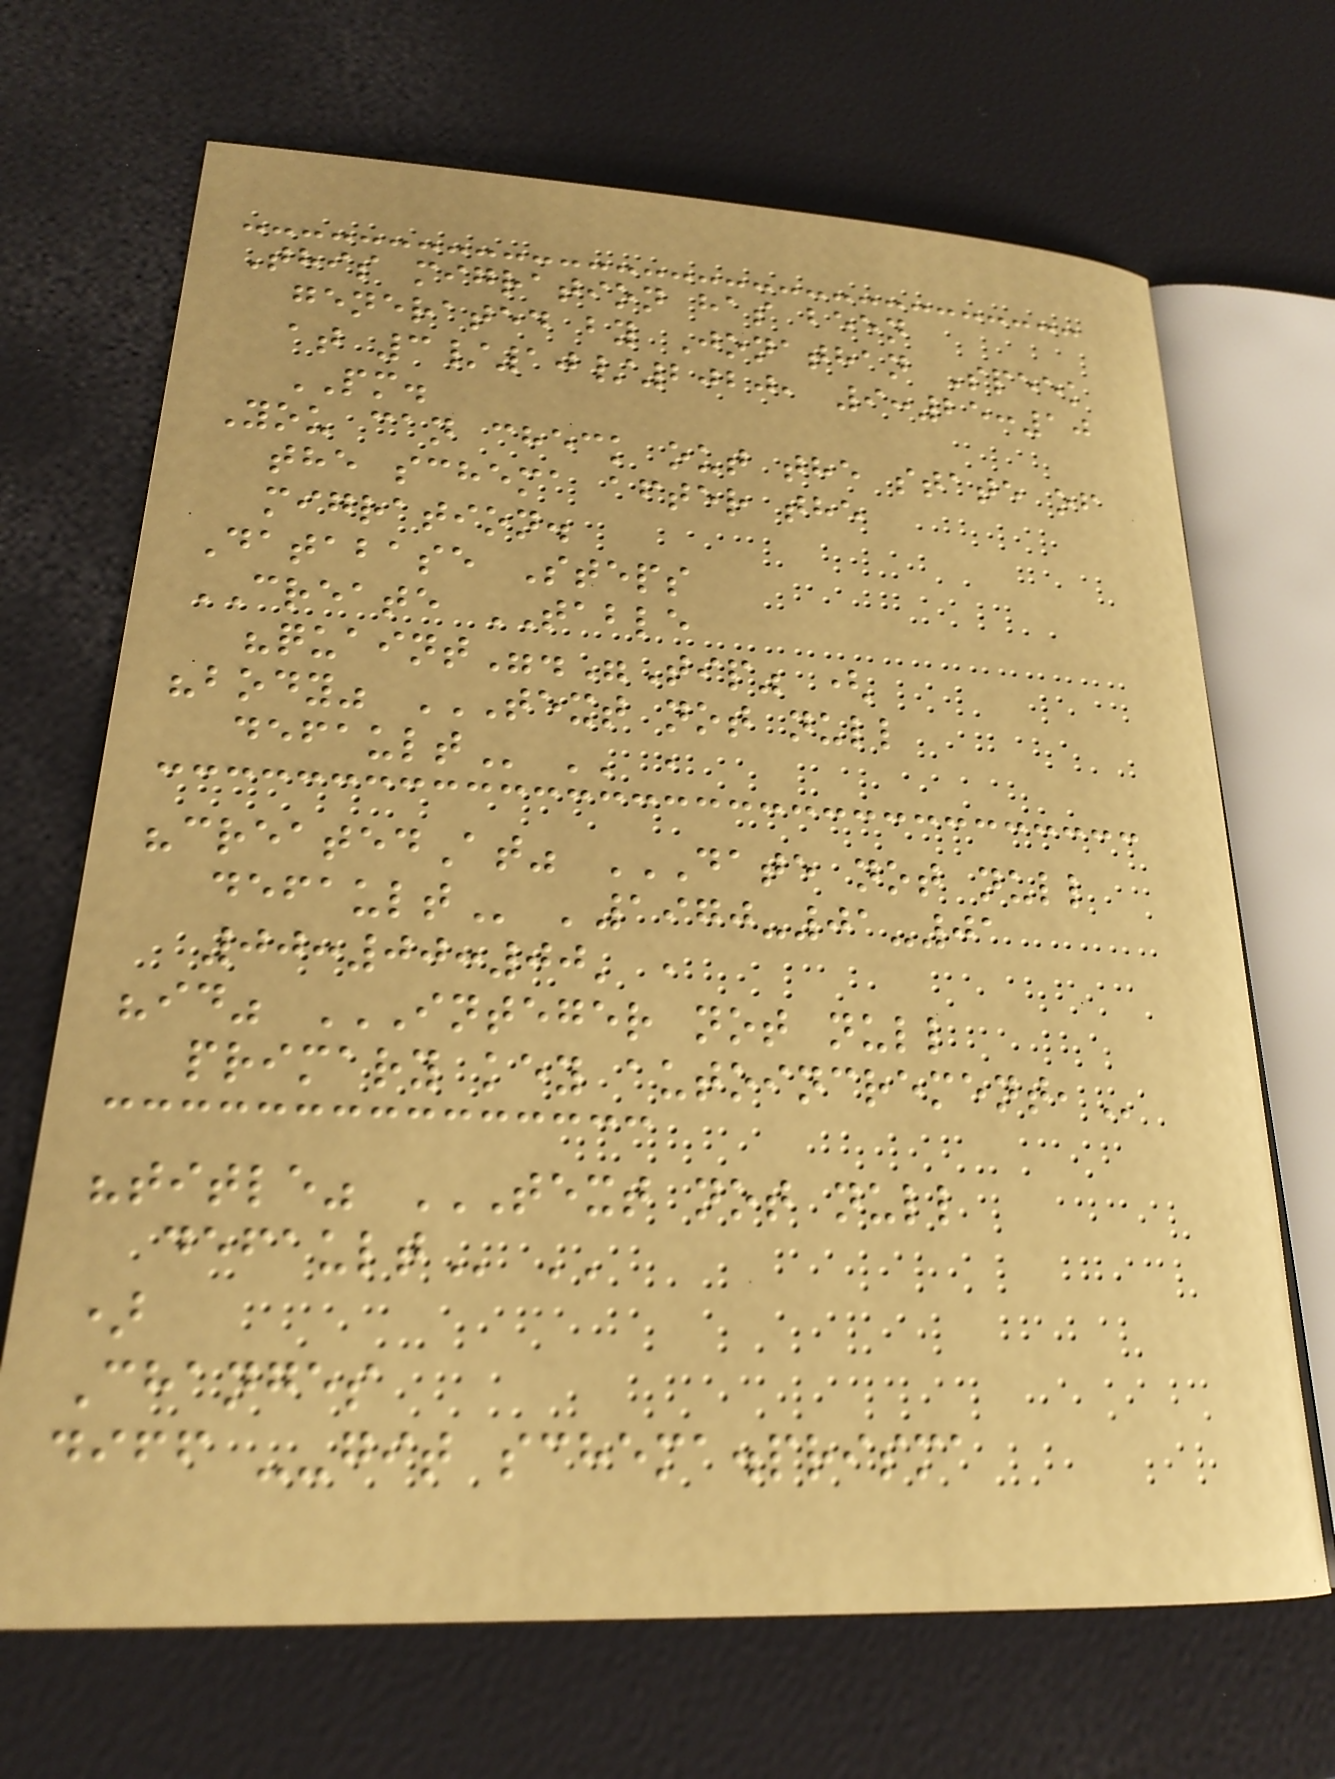This migration has been
generated by Jonathan Speek
at 3/10/2020, 9:25:10
PM.
You can check out the state of
the schema after the
migration.
Database Steps
CREATE TABLE
"quaint"."Tip" (
"body" TEXT NOT NULL
DEFAULT '' ,
"createdAt" DATE NOT NULL
DEFAULT '1970-01-01
00:00:00' ,
"id" INTEGER NOT NULL
PRIMARY KEY AUTOINCREMENT,
"title" TEXT NOT NULL
DEFAULT ''
)
Changes
diff --git schema.prisma
